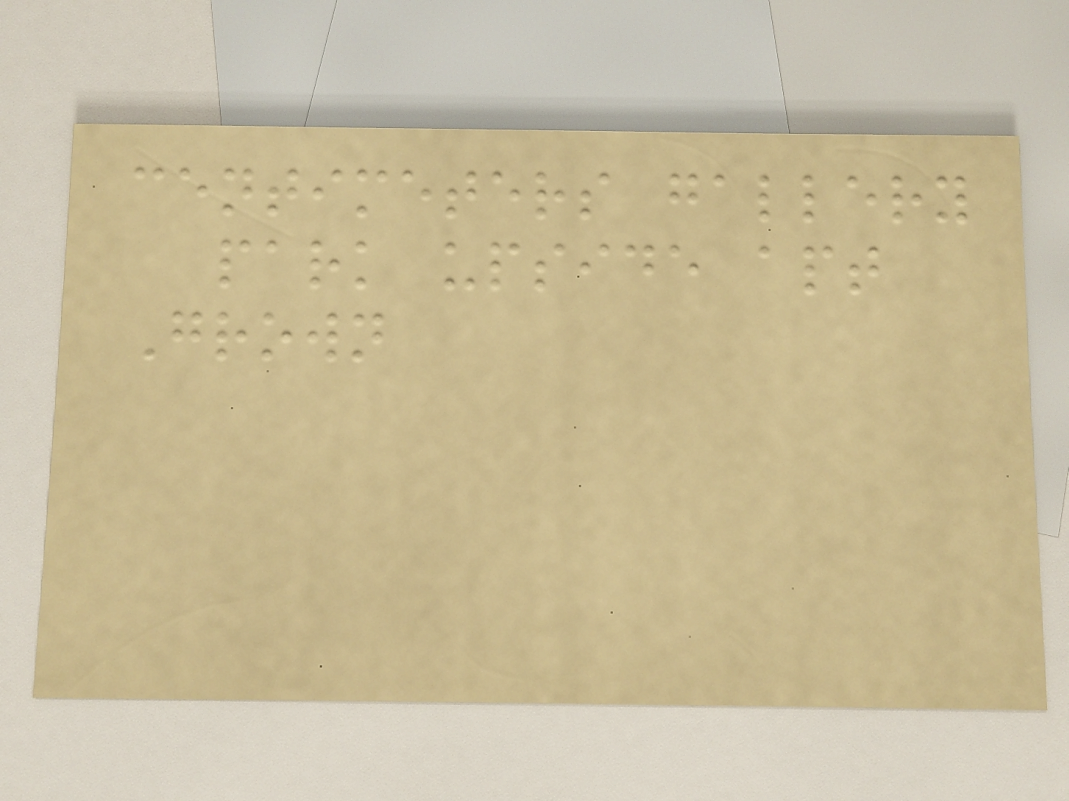centimeters gallery
park upside apt
Grown
